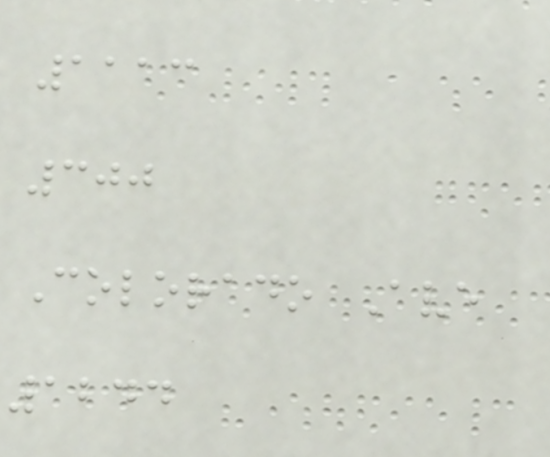1113
300
Colorado Ave
1244
